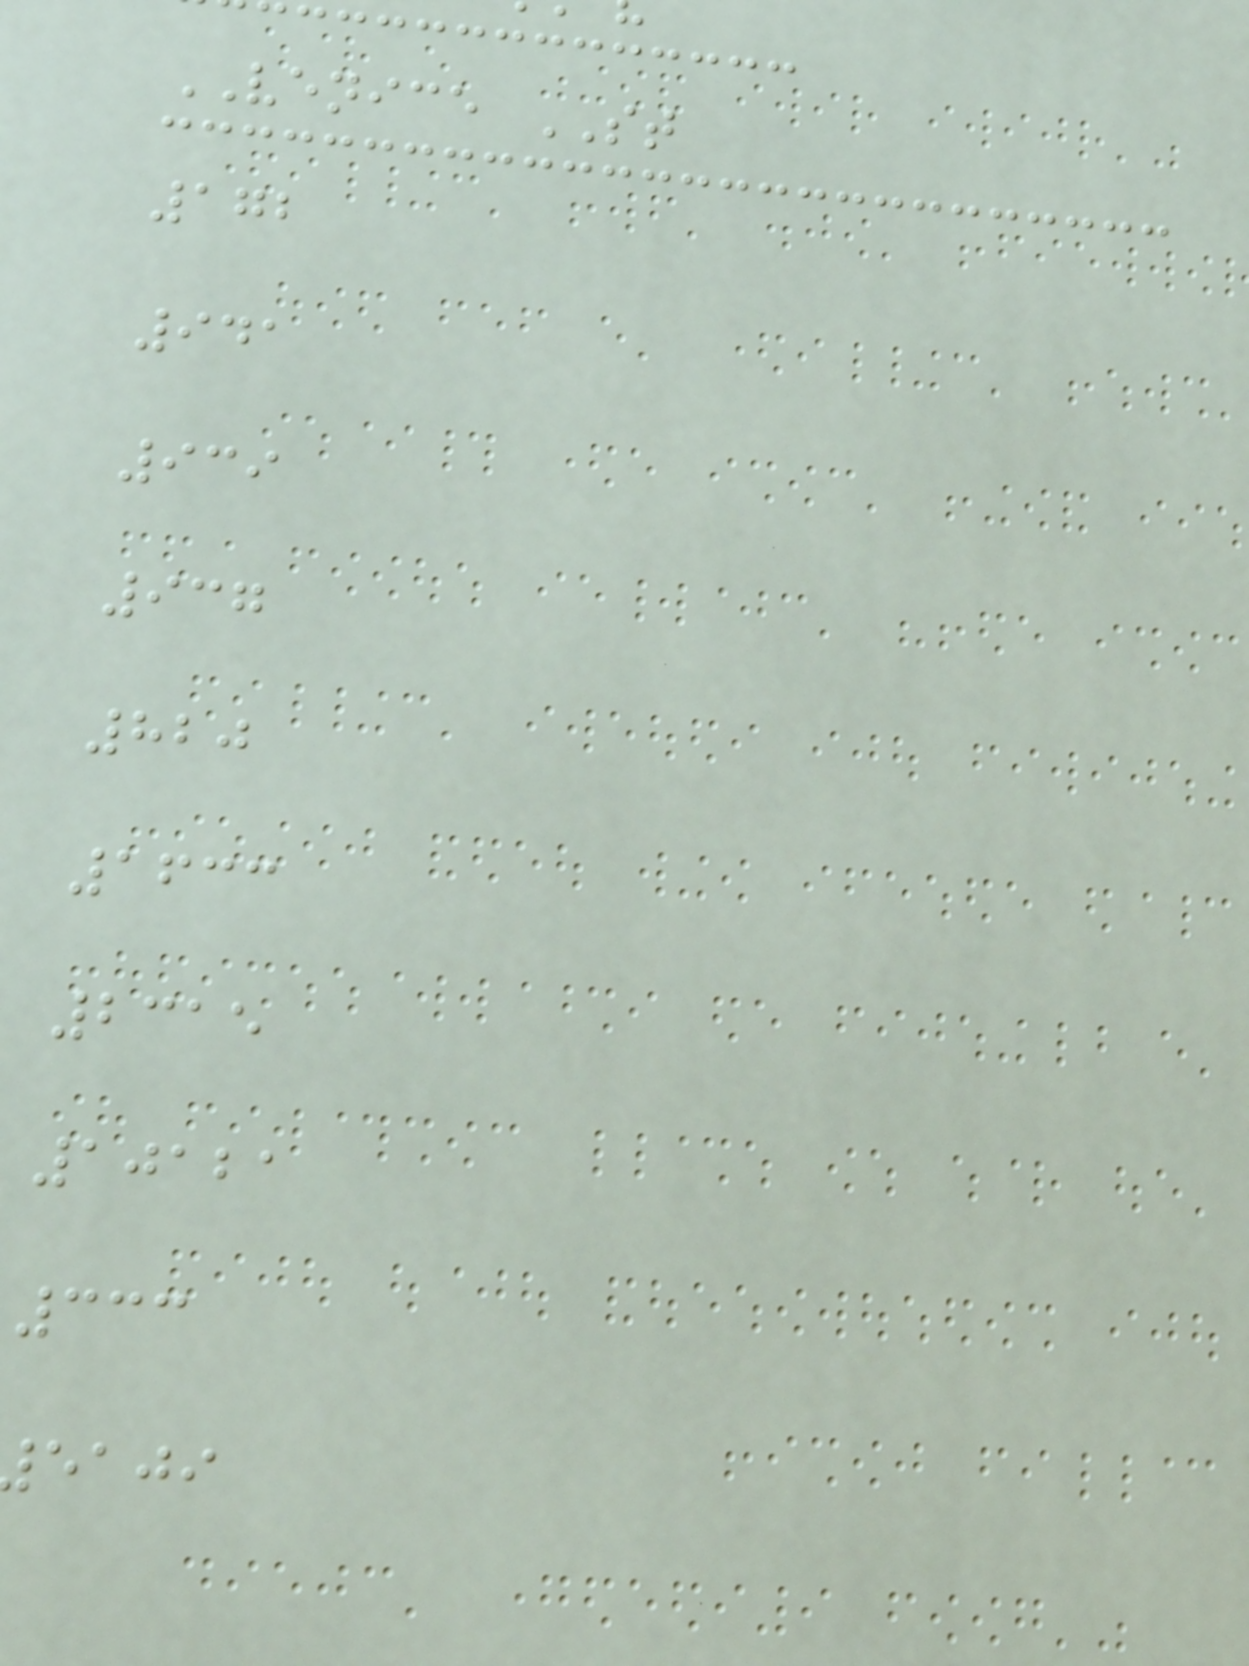VENICE ST
172
941
939
937
820
1633
2315
10121
333
eaji
